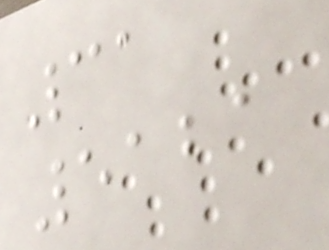31
5121
